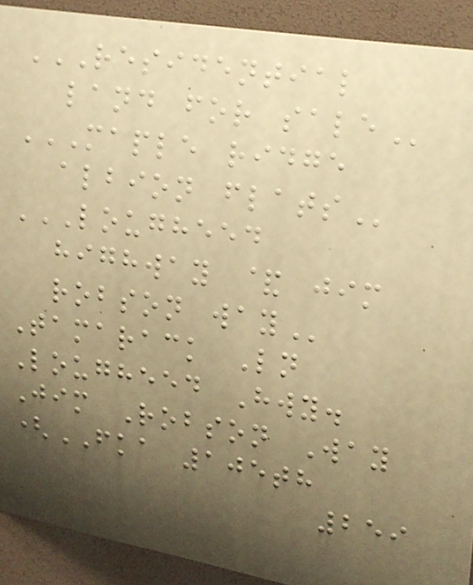RESIDENTIAL
LAND FOR SALE
MAPLE RIDGE
ALBION FLATS
LOUGHEED
HIGHWAY & JIM
ROBSON WAY
Tamarack Ln
Lougheed Hwy.
Jim Robson Way
(FKA 105th
259
